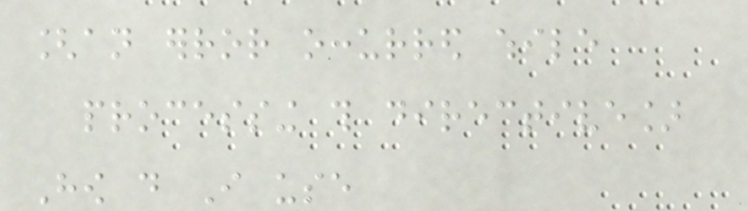[an error occurred while
processing this directive]
How do I use
